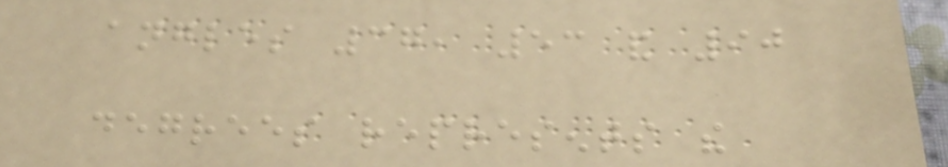angles 37, 53 and 90
degrees represents the
